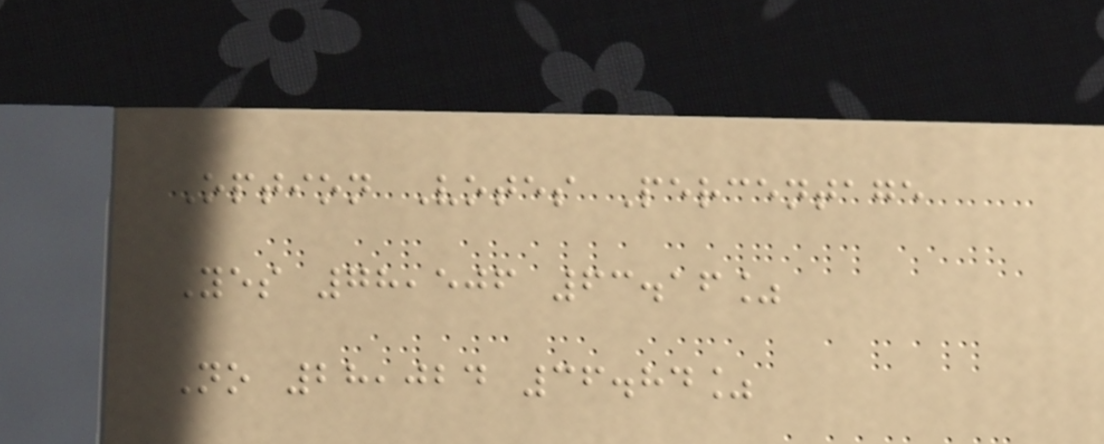Option Votes Percentage
Yes 78,506 63.16%
No 28,024 36.84%
